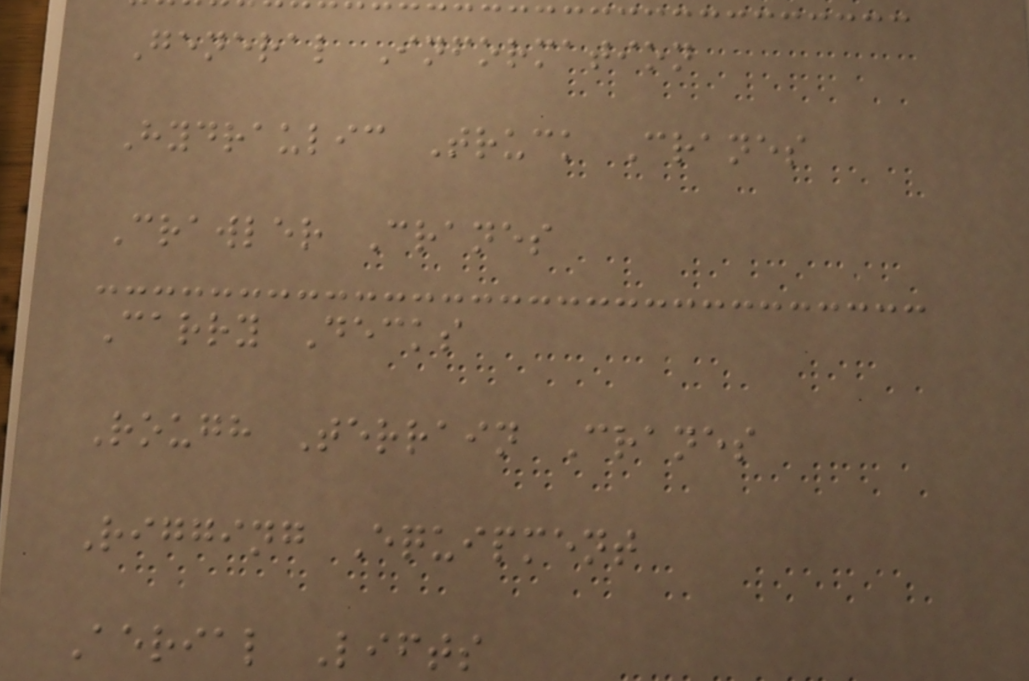General Information
Hydraulic Truck Cranes
Crawler Cranes
Carry Decks
Rough Terrain Cranes
Rigging Equipment
Aerial Lifts
